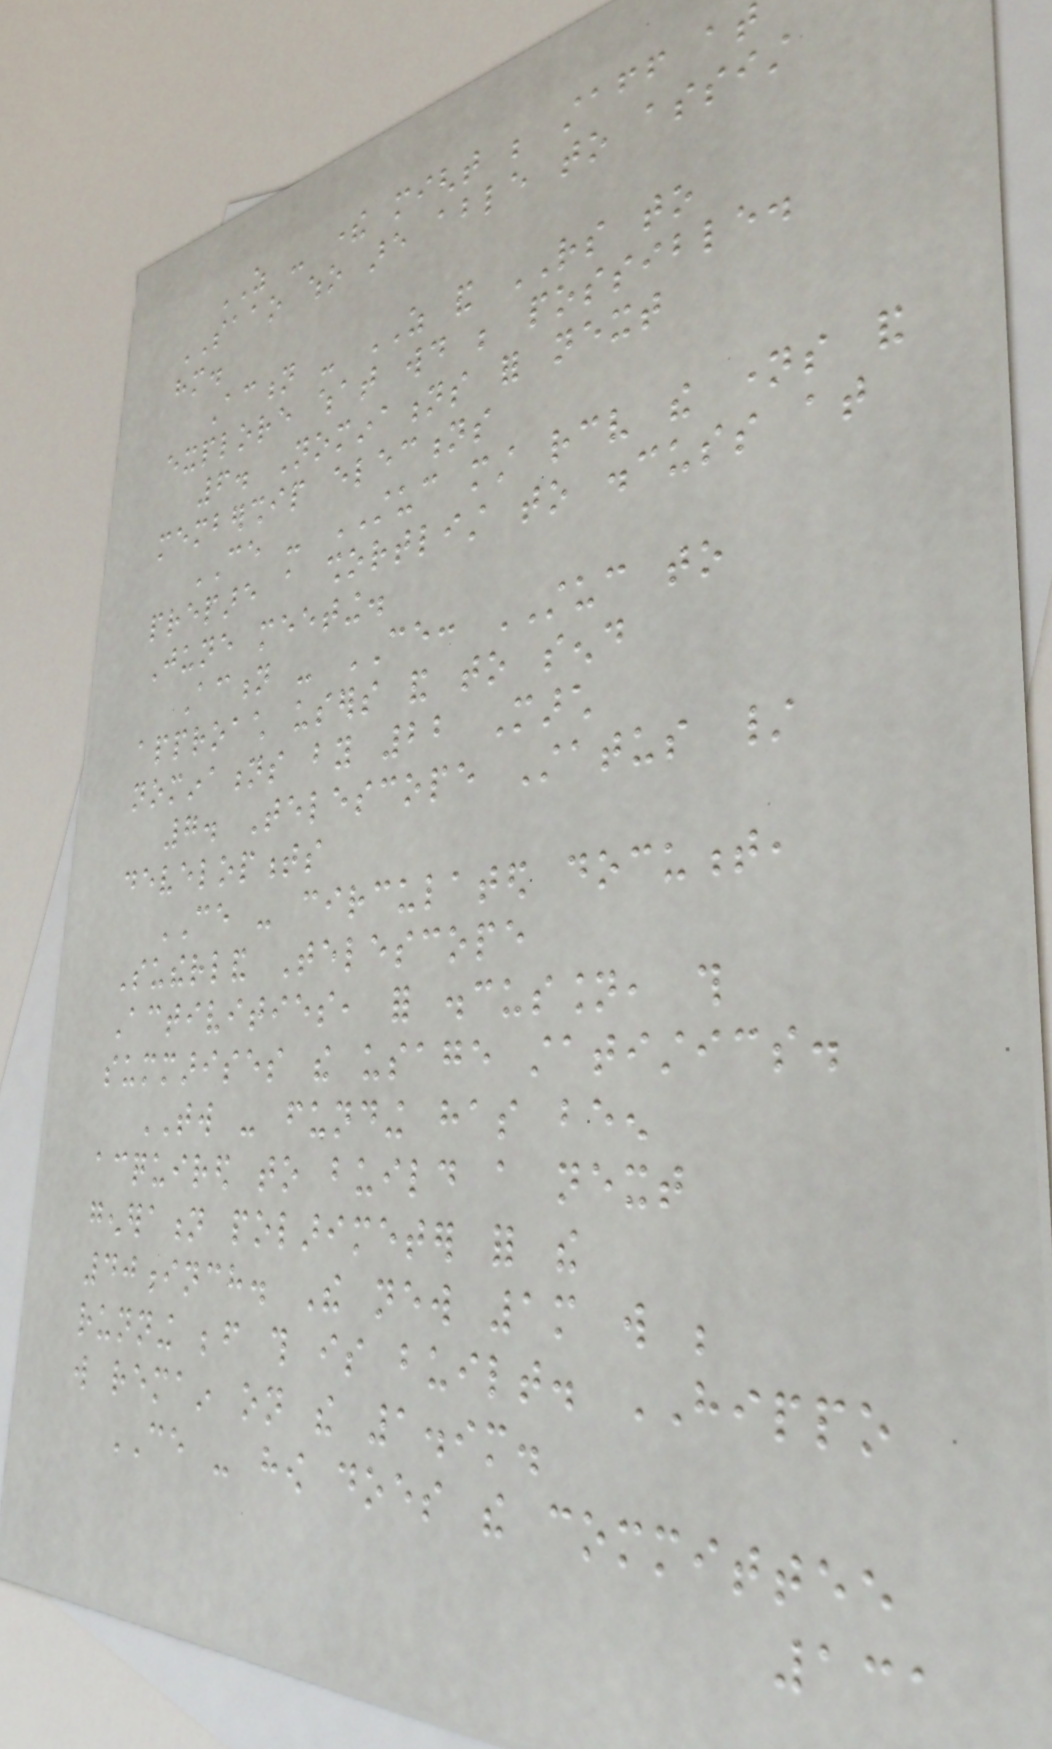AS - there might be staff at
SAAO who are able to assist
him.
Action - AS and RS to
explore what would be possible.
6. Nominations for next
membership elections
CE - STUC must receive the names and
prepare a shortlist to discuss at
June meeting.
Action - CE: STUC to
approach users and to send
nominations by 22 March
7. Telescope Status /
developments
CE - circulated document,
Sutherland Telescope
Activities, for discussion, this
summarises the usage statistics.
TW - funding has been
acquired to build a next
generation polarimeter for the
40inch. The new 1m will be
running before this is built. HIPPO
will remain on the 1.9m.
CE - how does the committee
131
